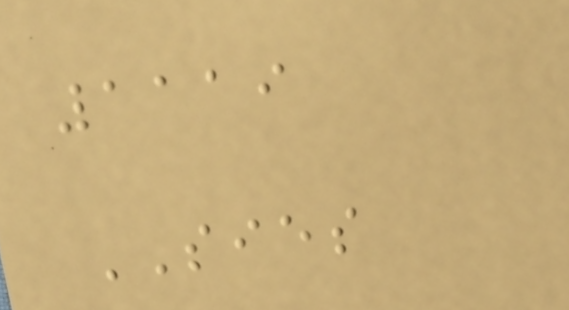1119
SIES
